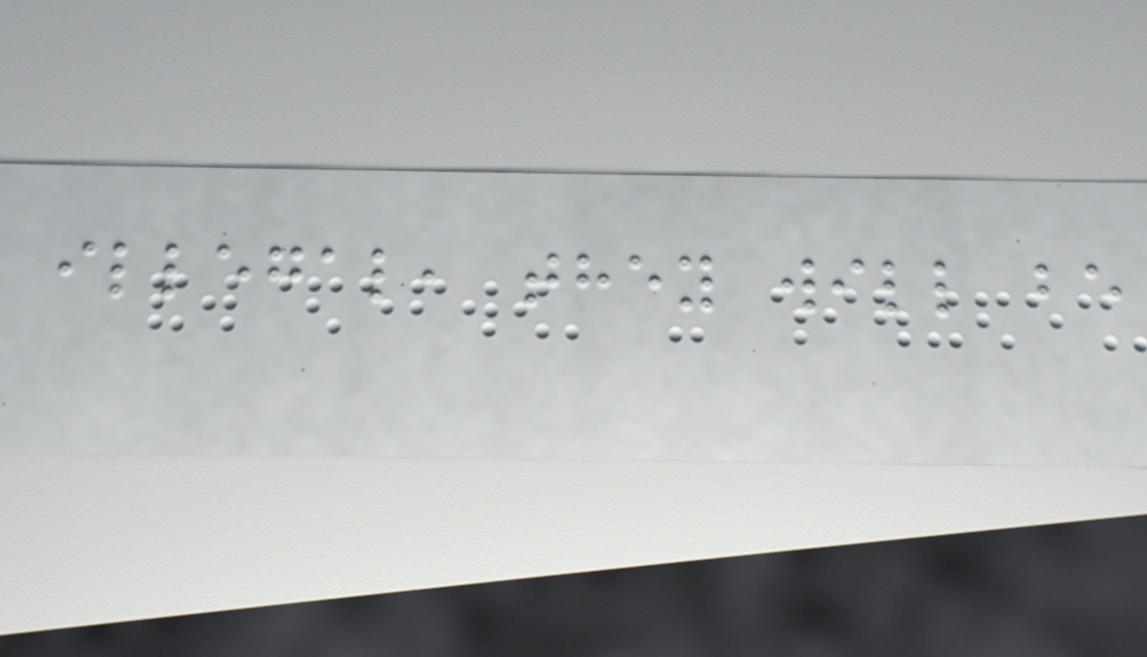illegal, they will be
